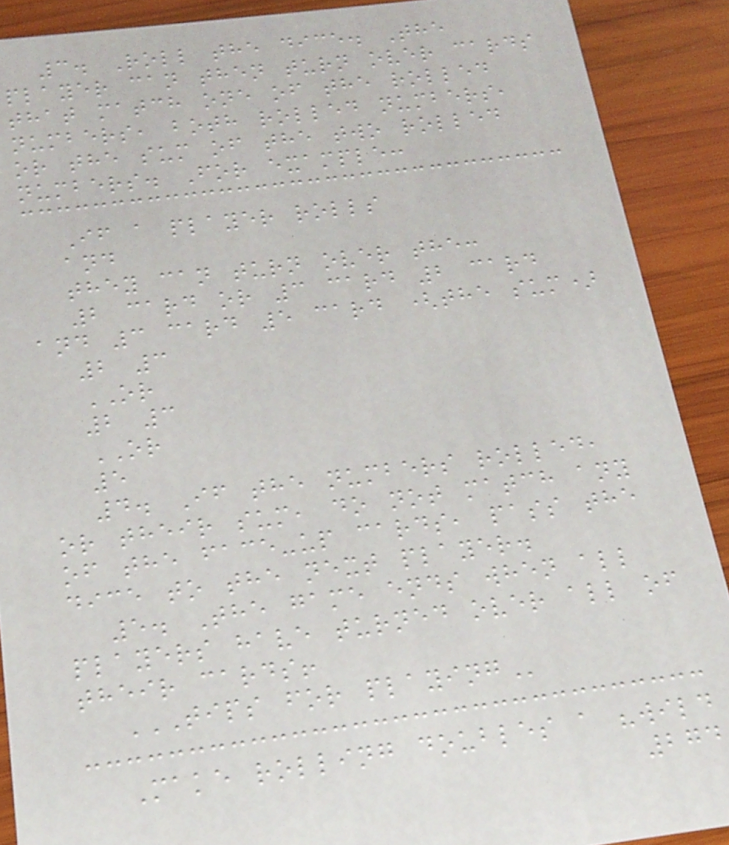3. Roll the dice. The
player can then turn over cards
that match one of the rolled
numbers, both rolled numbers,
or the sum of the two rolled
numbers. For example:
If a player rolls
and
they can turn over the:
2 card or 3 card 2 card
and 3 card 5 card (the sum)
2 3
OR
2 3
OR
5
4. If the numbers rolled,
or their sum, do not match any
of the face-up cards, pass the
dice to the next player.
5. The game ends when all
players have turned over all of
their cards!
TIPS FOR PLAYING
Make rolling doubles a "wild
274
